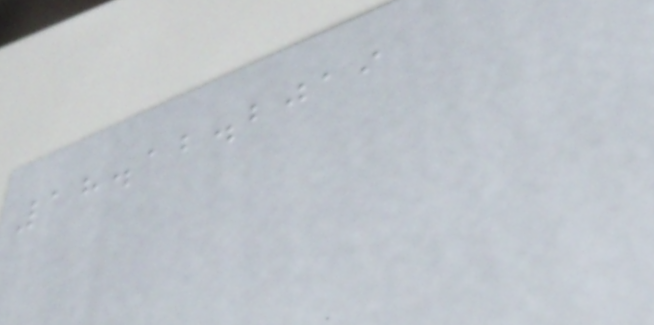18.12.2019
